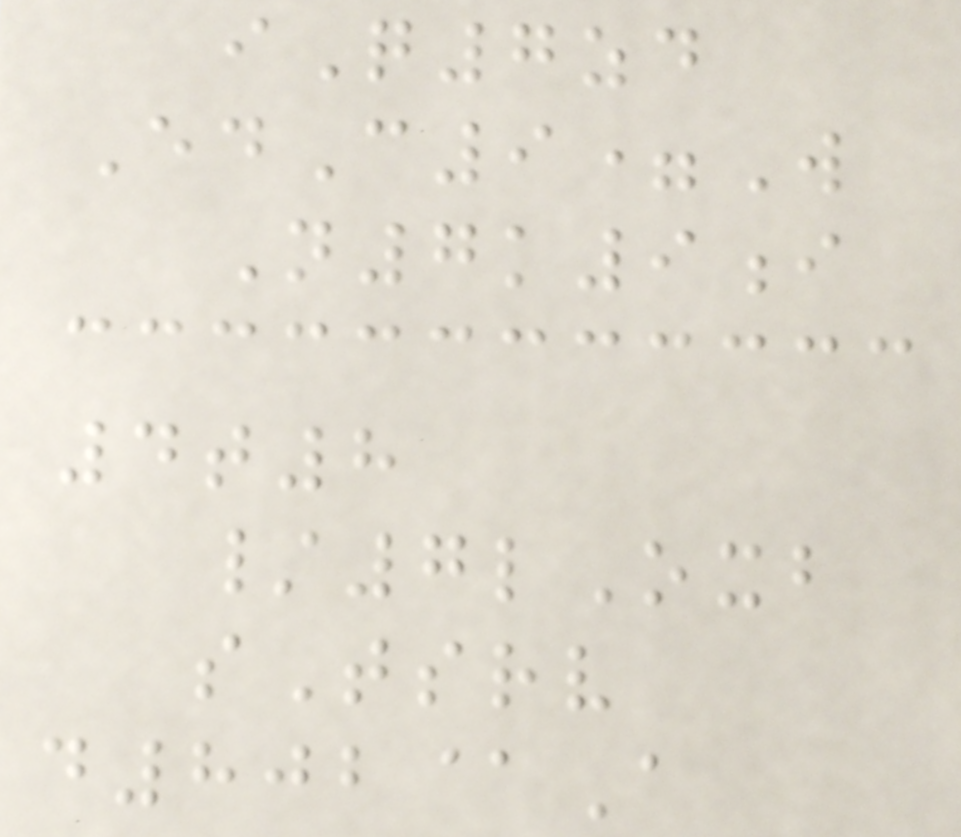iQ7zd
EdC9=W
N7k9i
4t8
/7lOxb
sTsrv
d802@A
